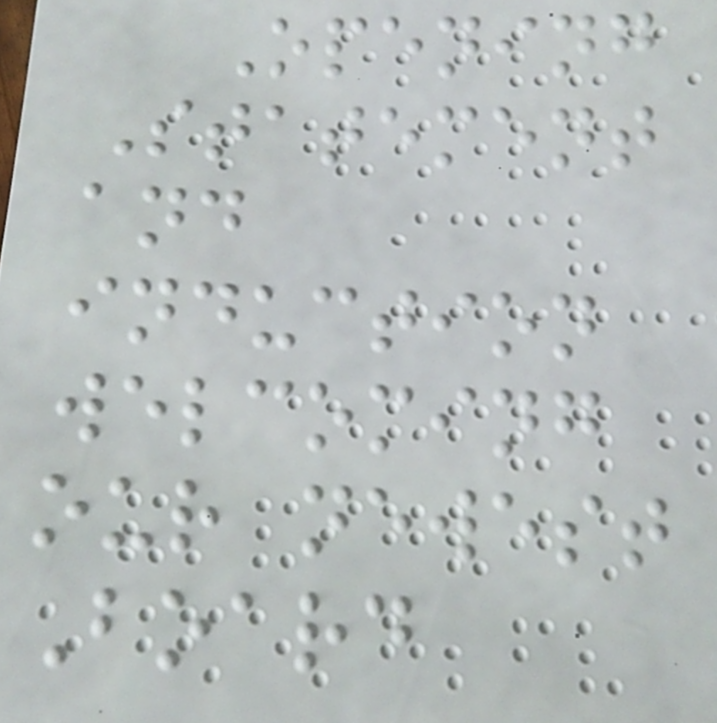Opening
Statement
and
induction
welcoming
our newest
Board
